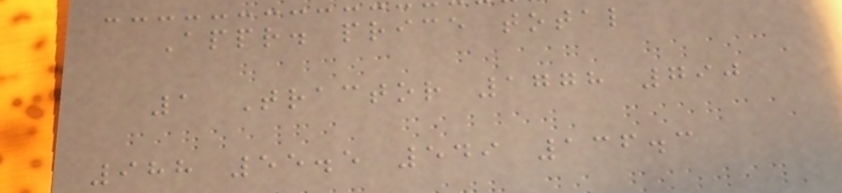Appr. price total
1 Tractor 1778 790
988 55.5 549 136.3
